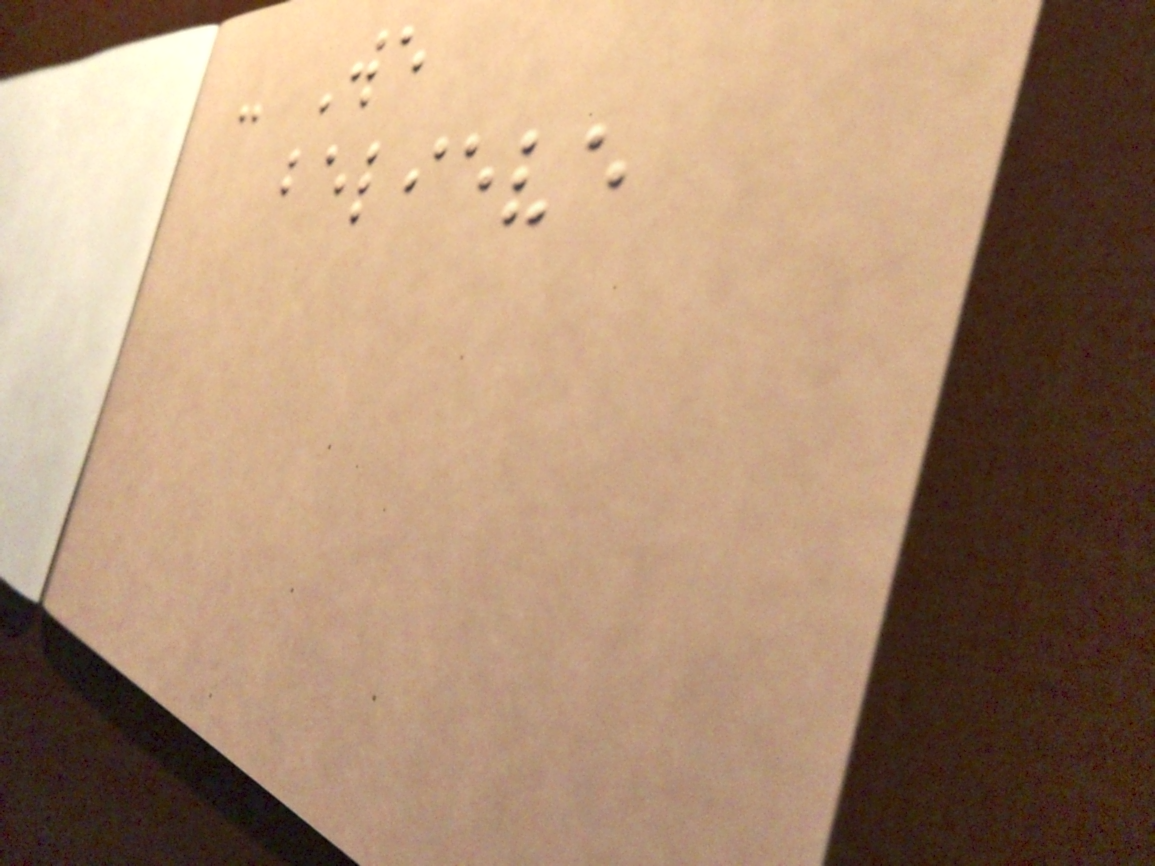- We
believe
